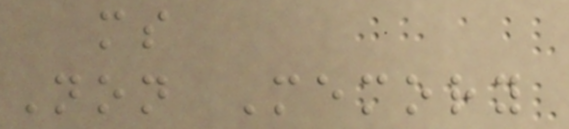ms
Non Memory
